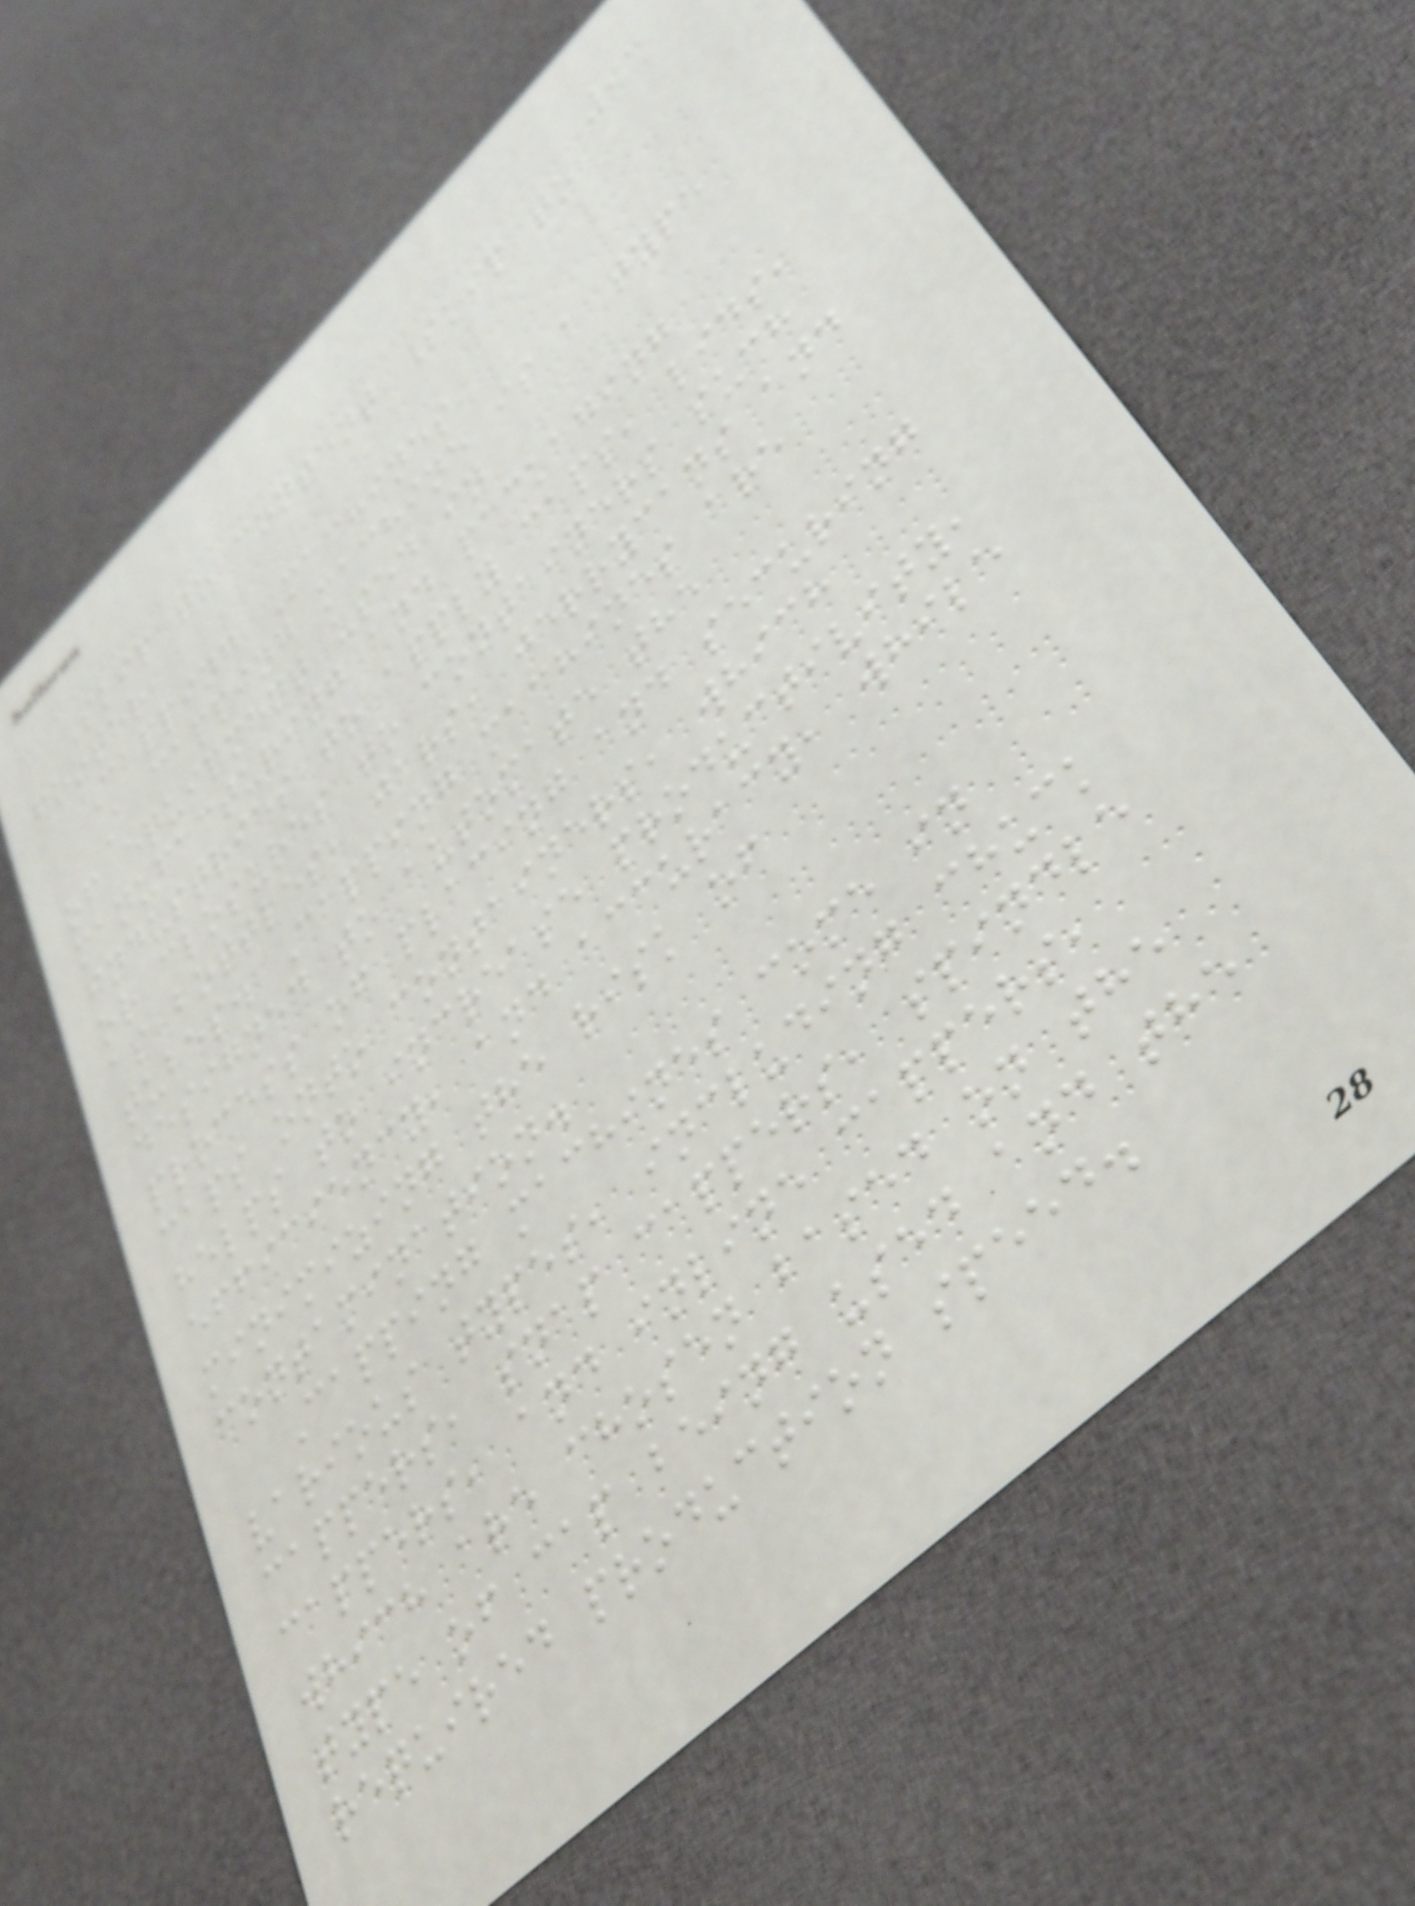93
Skip to content Skip to
footer
Capping Machines
A capping machine is a type
of equipment used in
manufacturing and packaging
industries to apply caps, lids,
or closures to containers such
as bottles, jars, jerrycans and
tubes. Capping machines are
designed to automate the
process of placing and securing
caps onto containers, which
helps to increase productivity,
efficiency, and accuracy, while
minimizing the risk of
contamination.
Capping machines come in
various types, including chuck
cappers, snap cappers, spindle
cappers, and inline cappers,
which are chosen based on the
type of cap being used and the
required production speed.
